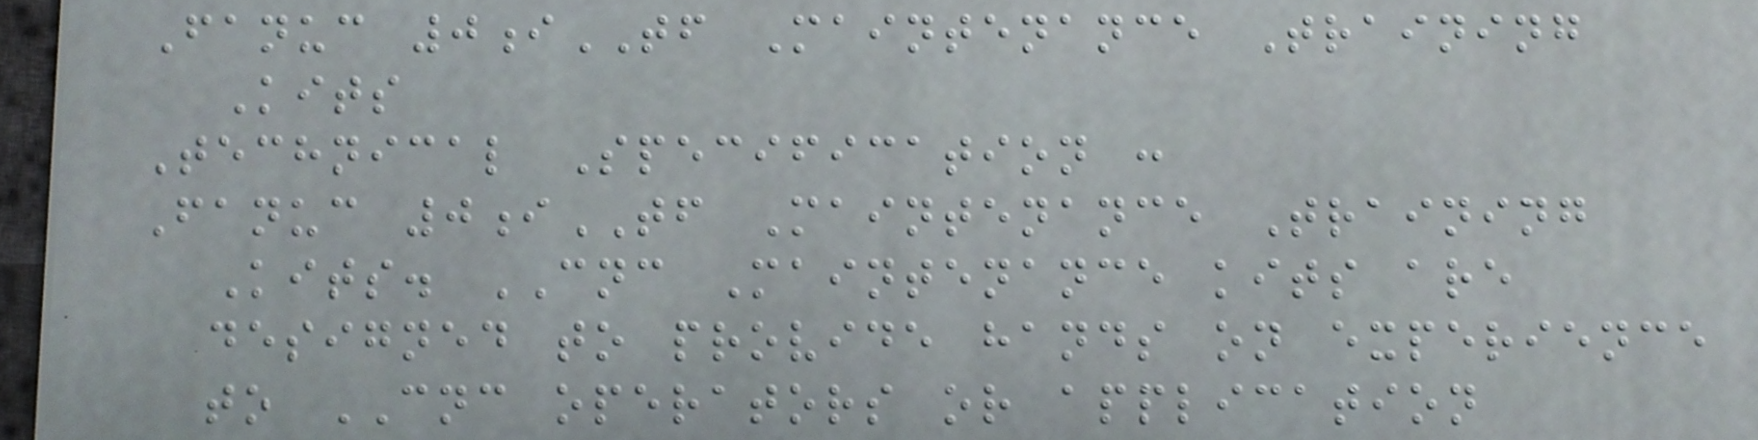Fanuc 0iTF Maintenance Training
Kits
Technical Specification :
Fanuc 0iTF Maintenance Training
Kits. CNC Maintenance kits are
designed to provide hands on experience
to CNC operators or application
